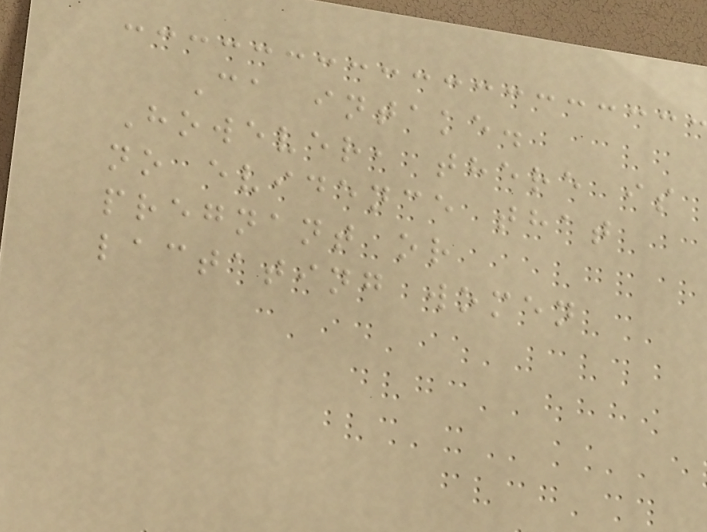Ca intake.
However, there is
no evidence that
pregnant or
lactating women
